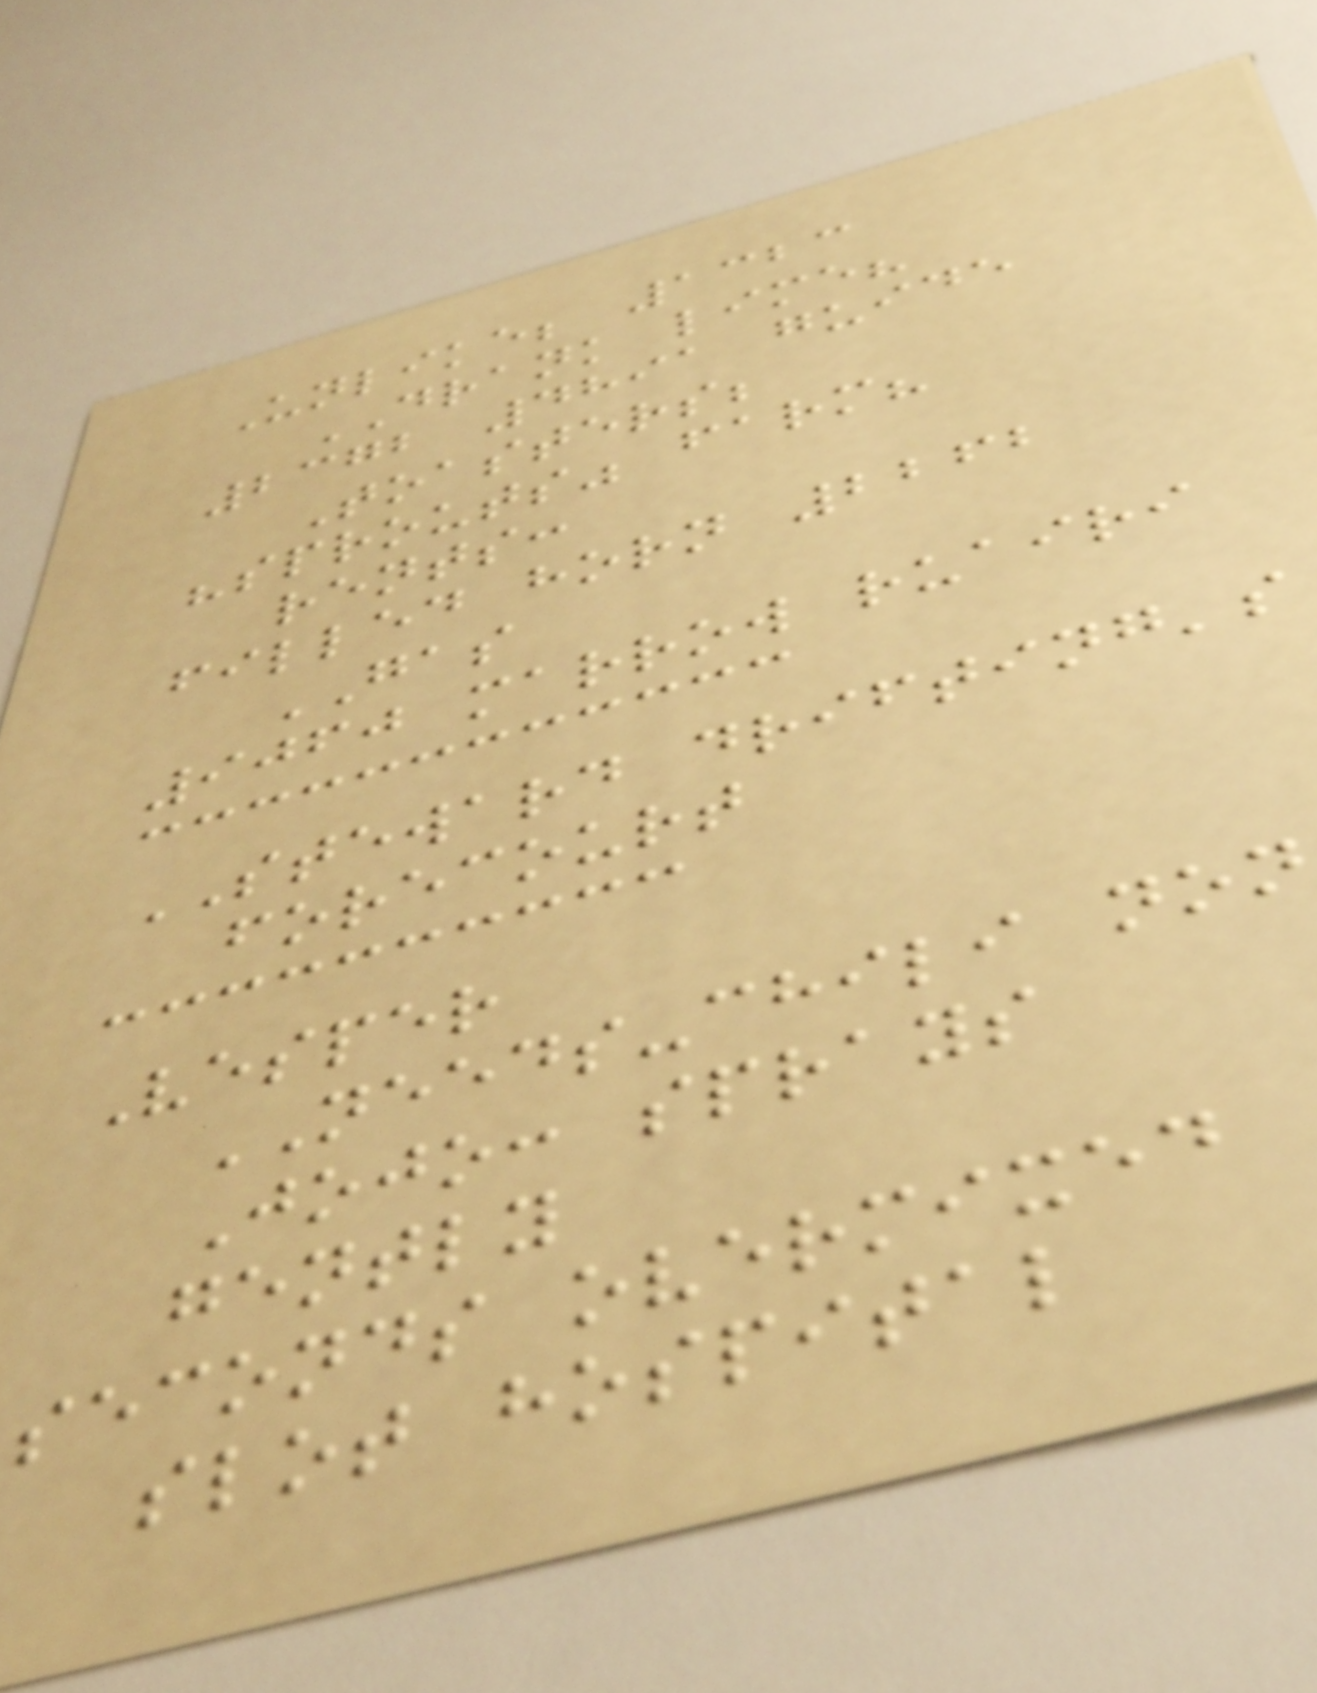Unlike; 1323
DRANK lime?
2372 4891 guide
Toasters;
"sprouts" farm?
rents:
filled horn 2262
GAS
9060 marrow ruairi
STEWARD drifting's
forecourt
Vesper
NEEDS-chili non
Jojo: sprays
gently
seconds overmixed
slot hospital
